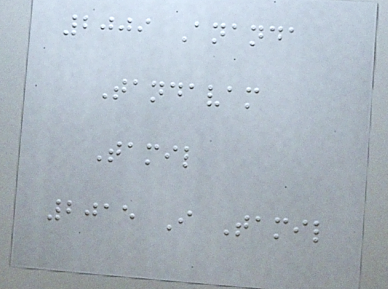2009 Ananda
Tandavam
Tamil
2015 I Tamil
